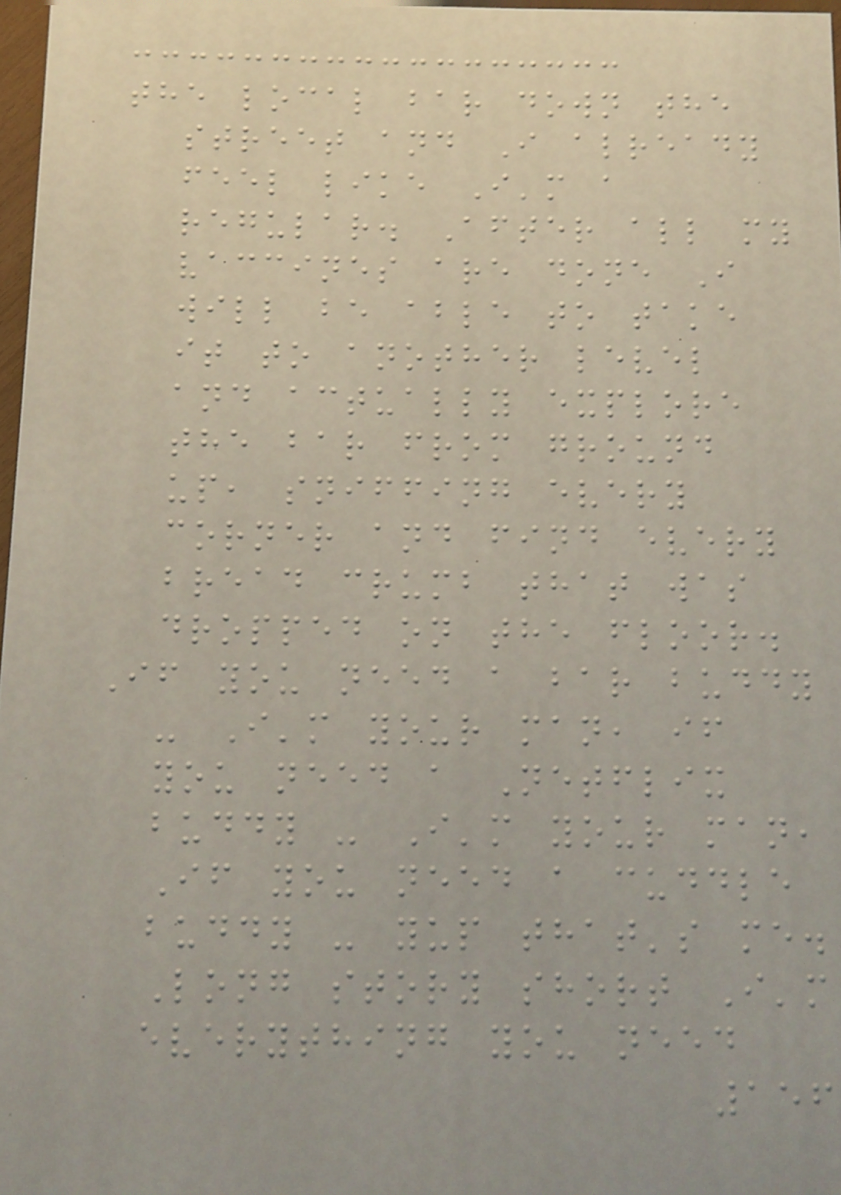the local bar down the
street and I already
feel like I'm a
regular. After all my
vaccines are done I
will be able to take
it to another level
and actually explore
the bar from ground
up, sniffing every
corner and find every
bread crumb that was
dropped on the floor.
If you need a bar buddy
- I'm your man, if
you need a Netflix
buddy - I'm your man,
If you need a cuddle
buddy - yup that's me.
Long story short I'm
everything you need
156
